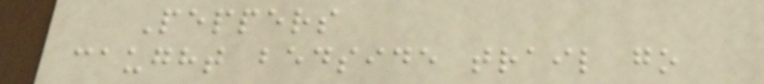Peppers
caught bedside trail go
